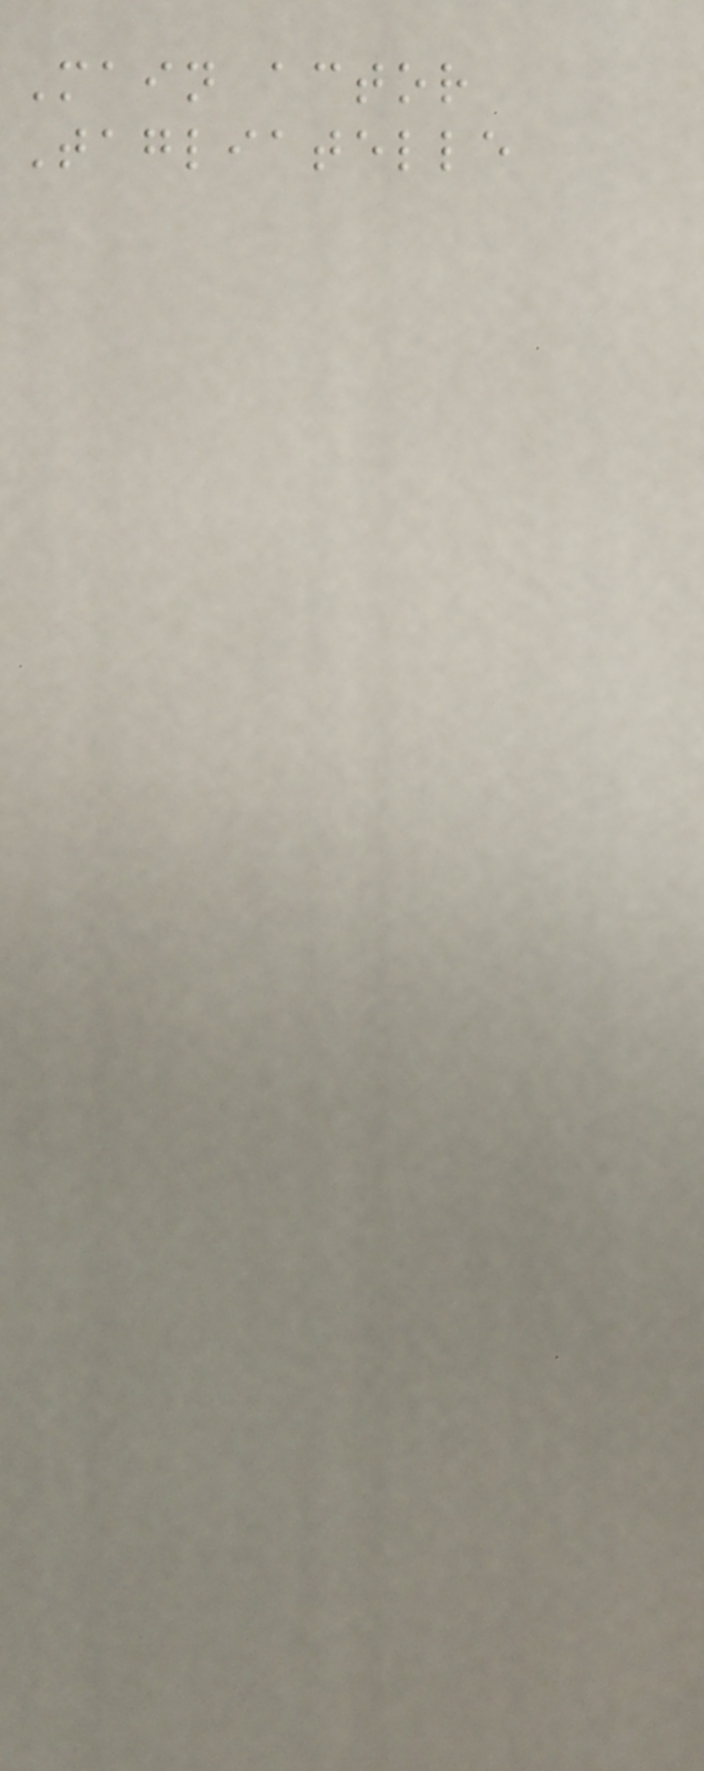Main actor
Tagliatelle
